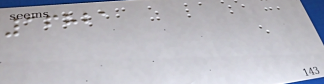16821
